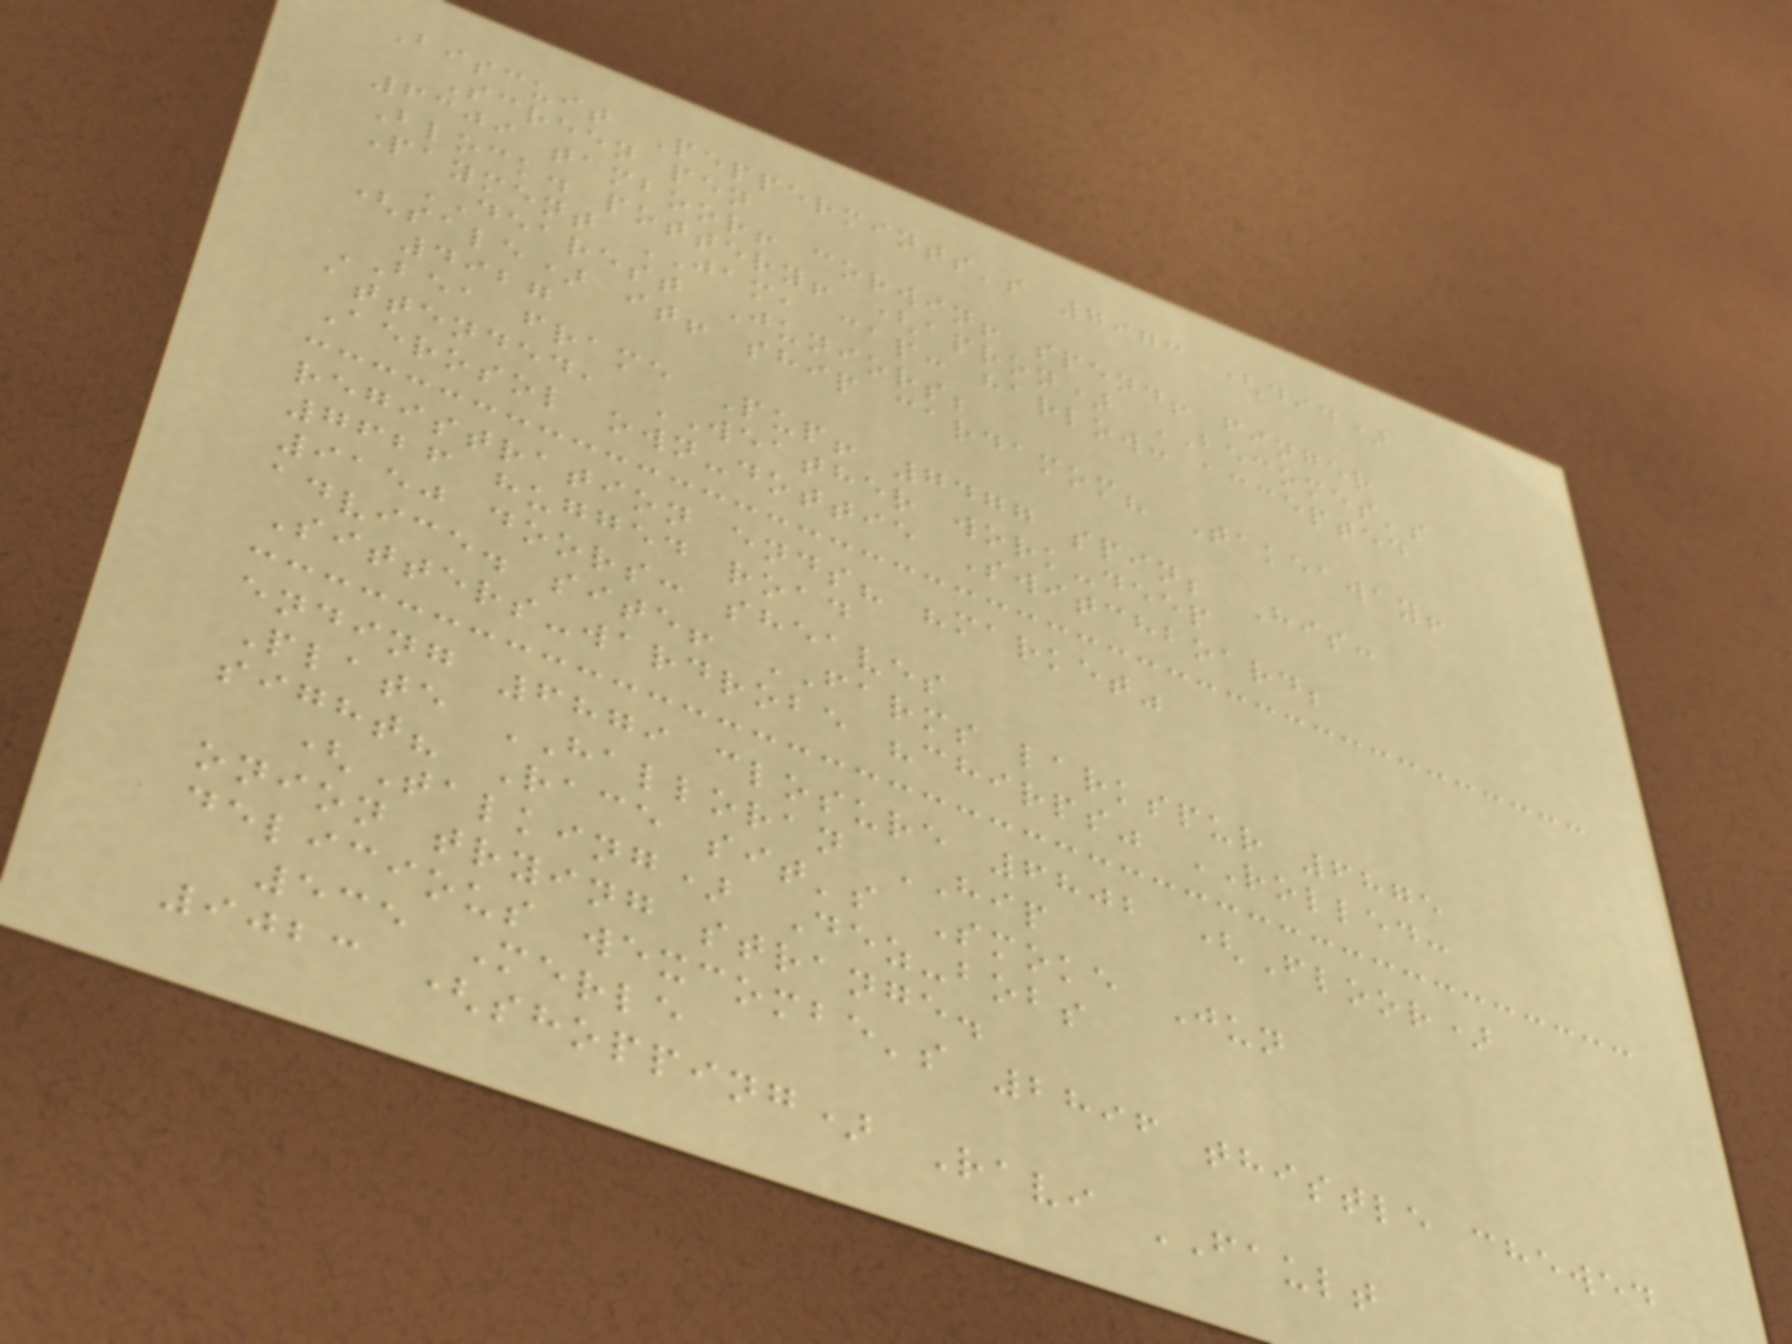Biscuit Peppermints's 7973 (did)
Screen pen
6309 tamboor! corwin! spend! finger
Block. pottery! (apron) BECOMES's
Payment JAM, cap: harlow: accepted
DEAREST Juniors;
(sale) it! ship cardamom? Takeaway!
4927
BEA frame Pup! 7477 spin; His:
attended, WEATHER work-deep
Aerosol own-dottie Switchboard;
registration ends? "market"
7626 hugged road
9150 doors: sheaves
advice. site! FARMS larkspur 6875
Sitters-wardrobe "chirps" ROLLED:
ending 6879 closure 6802 (Floor)
Plate HALLORAN HIP
sight? Race sit's Smoke Jun
(Talking) Dez-bobs
onion trying strange.
delicious wexcombe's 2896 thistle chewed
535 Merle
9023 (shopping) Ravi FAULT
